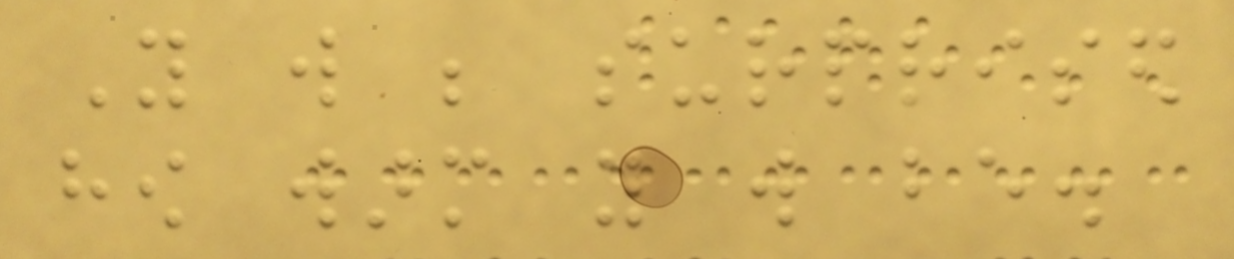You will be surprised
how warm you will be.
